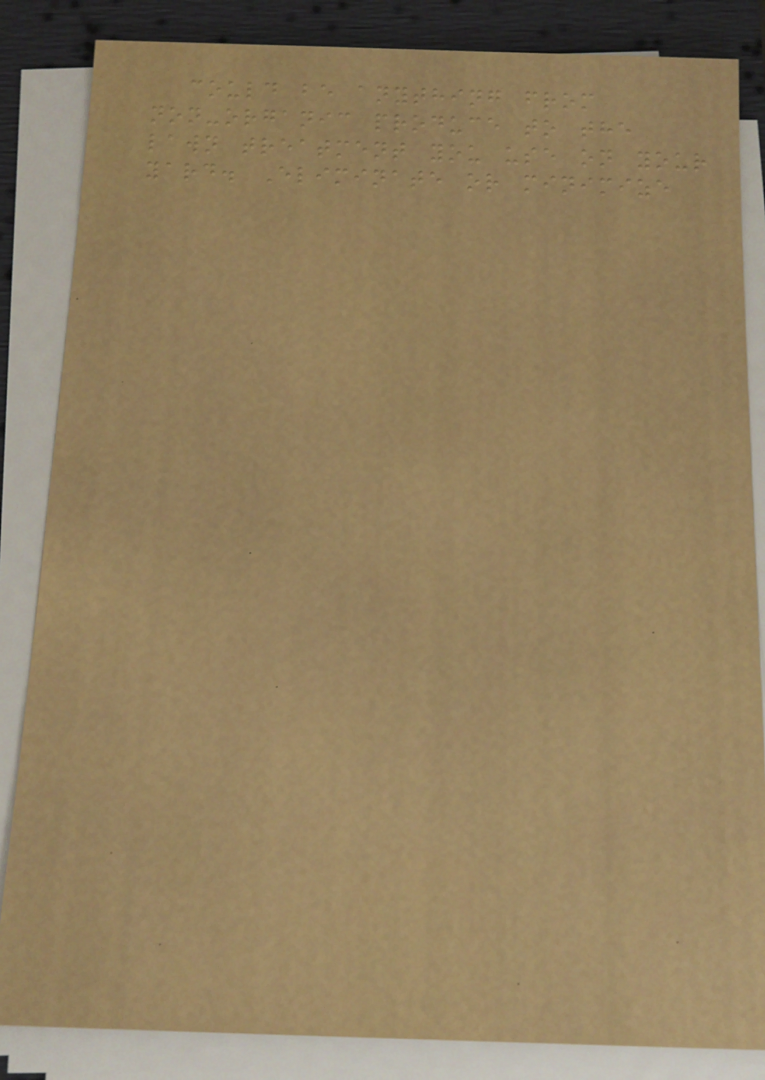could be anything from
non-organic produce to the
lawn treatment you use on your
yard. Eliminate or minimize
